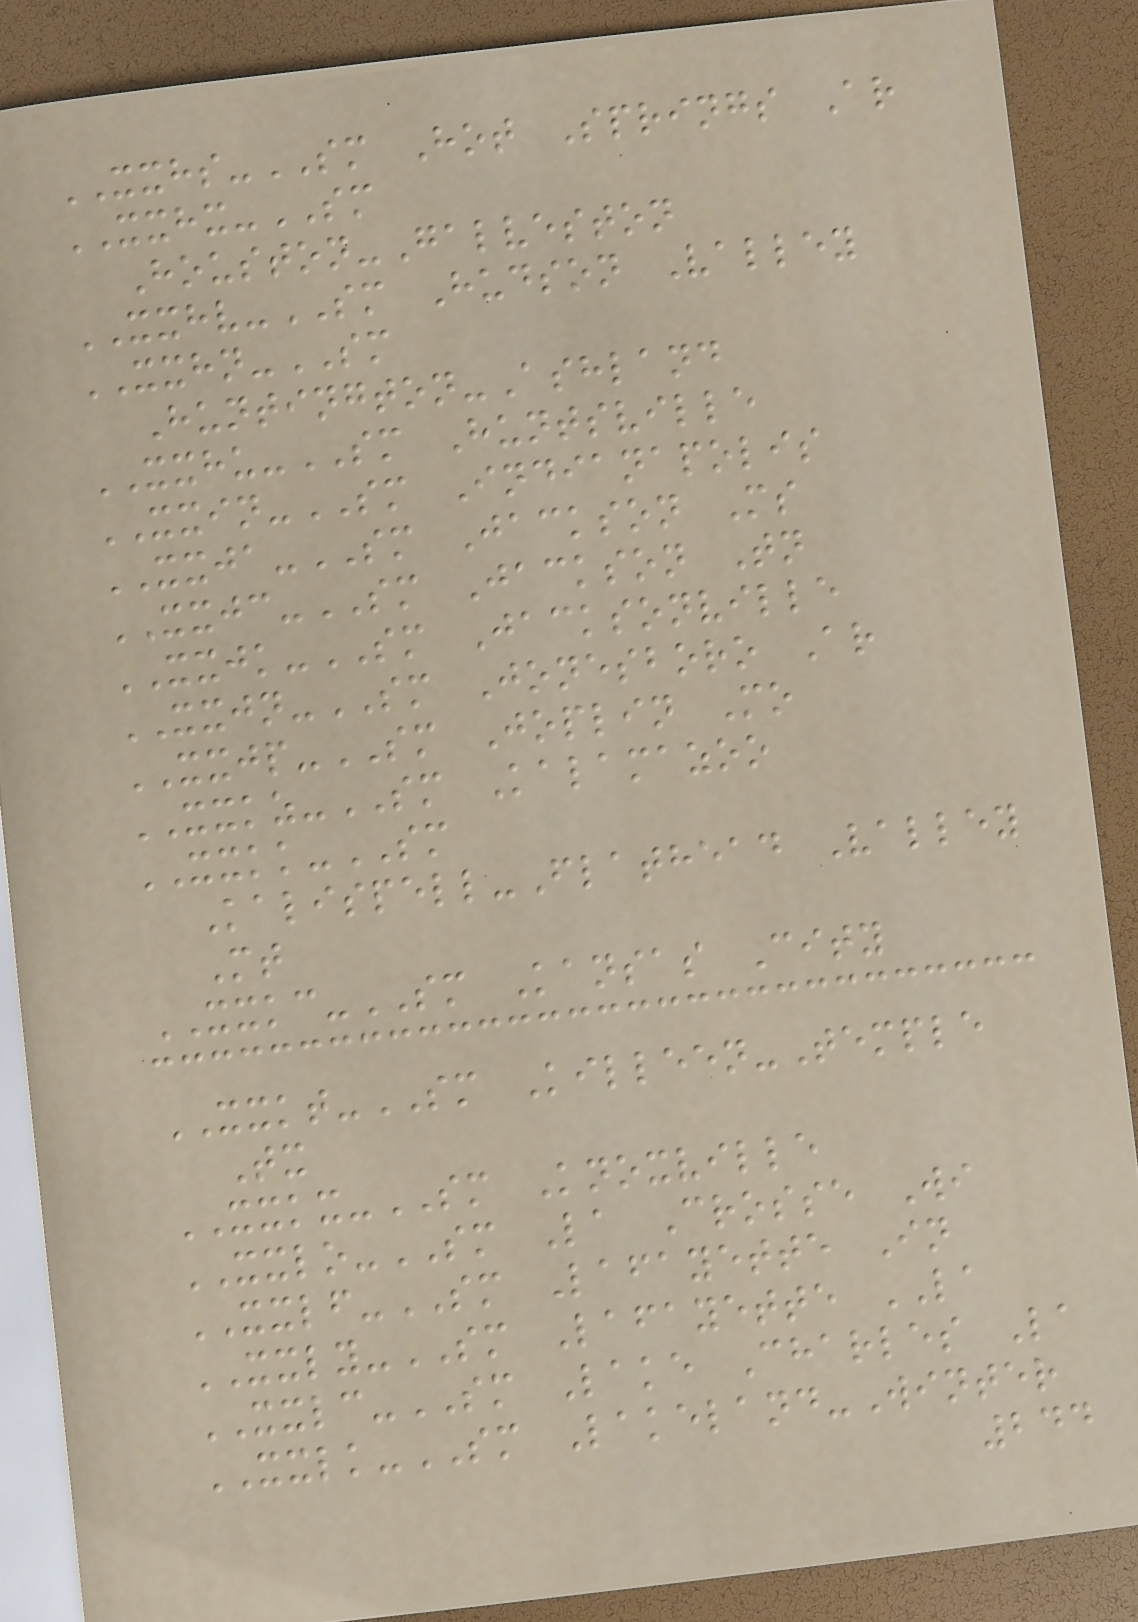XXHS-SM Hot Springs Ar
XXHX-SM
Houston-Galveston
XXHV-SM Hudson Valley
XXHN-SM
Huntington-Ashland
XXHU-SM Huntsville
XXIN-SM Indianapolis
XXJA-SM Jackson Ms
XXJC-SM Jackson Tn
XXJK-SM Jacksonville
XXJN-SM Jonesboro Ar
XXJP-SM Joplin Mo
XXKZ-SM Kalamazoo
XXKK-SM
Kalispell-Flathead Valley
Mt
XXKC-SM Kansas City
XXKT-SM Killeen-Temple
Tx
XXKX-SM Knoxville
XXLO-SM La Crosse Wi
XXLF-SM Lafayette In
XXLY-SM Lafayette LA
XXLC-SM Lake Charles La
XXLK-SM Lakeland-Winter
244
